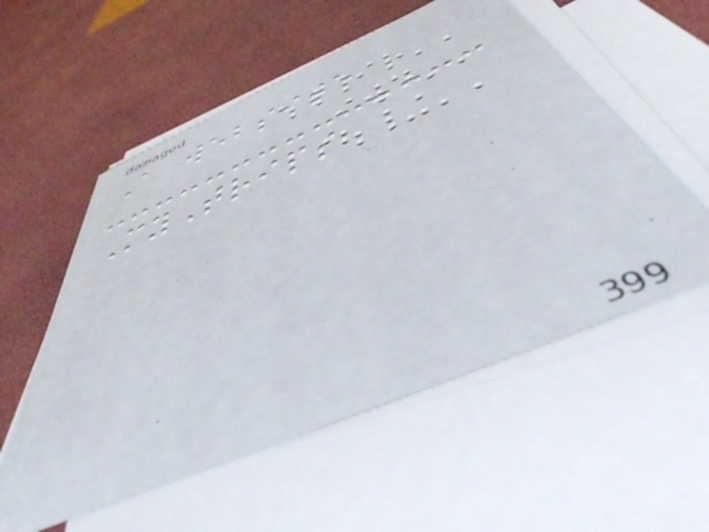A website
MyTrips
